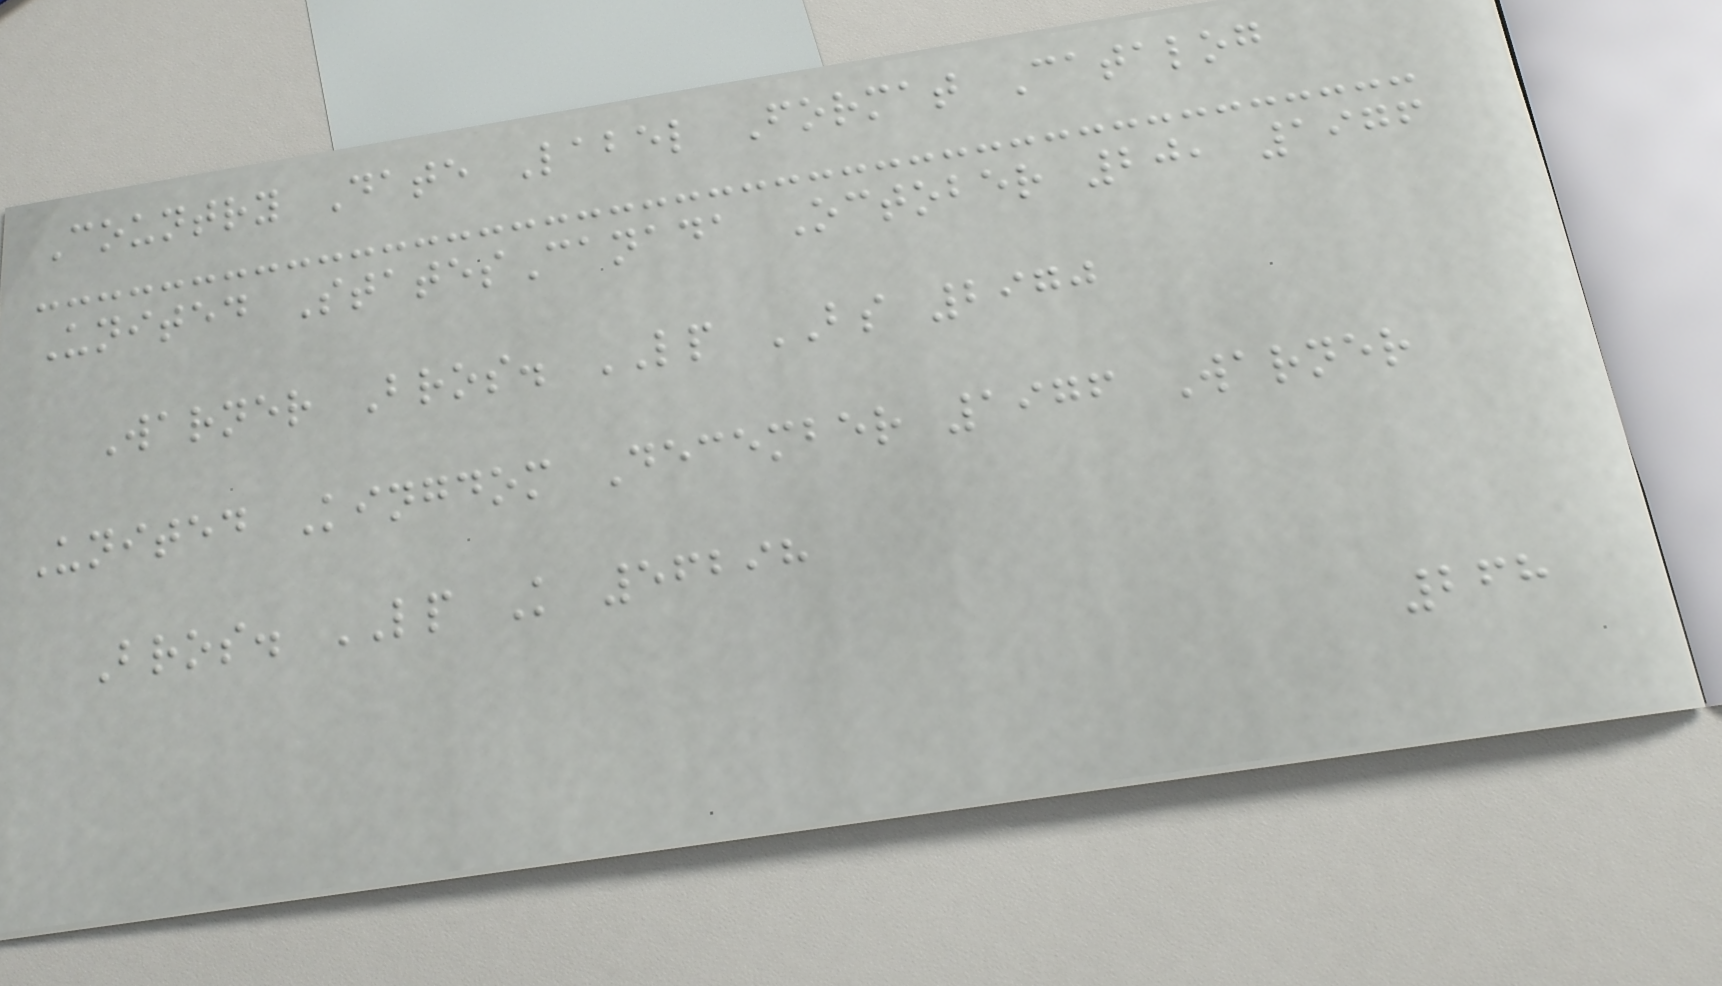Country Date Label Format Catalog
United StatesCanada October 20, 1976
Warner Bros. LP BS 2970
United Kingdom December 1976 Warner
Bros. LP K 56298
268
